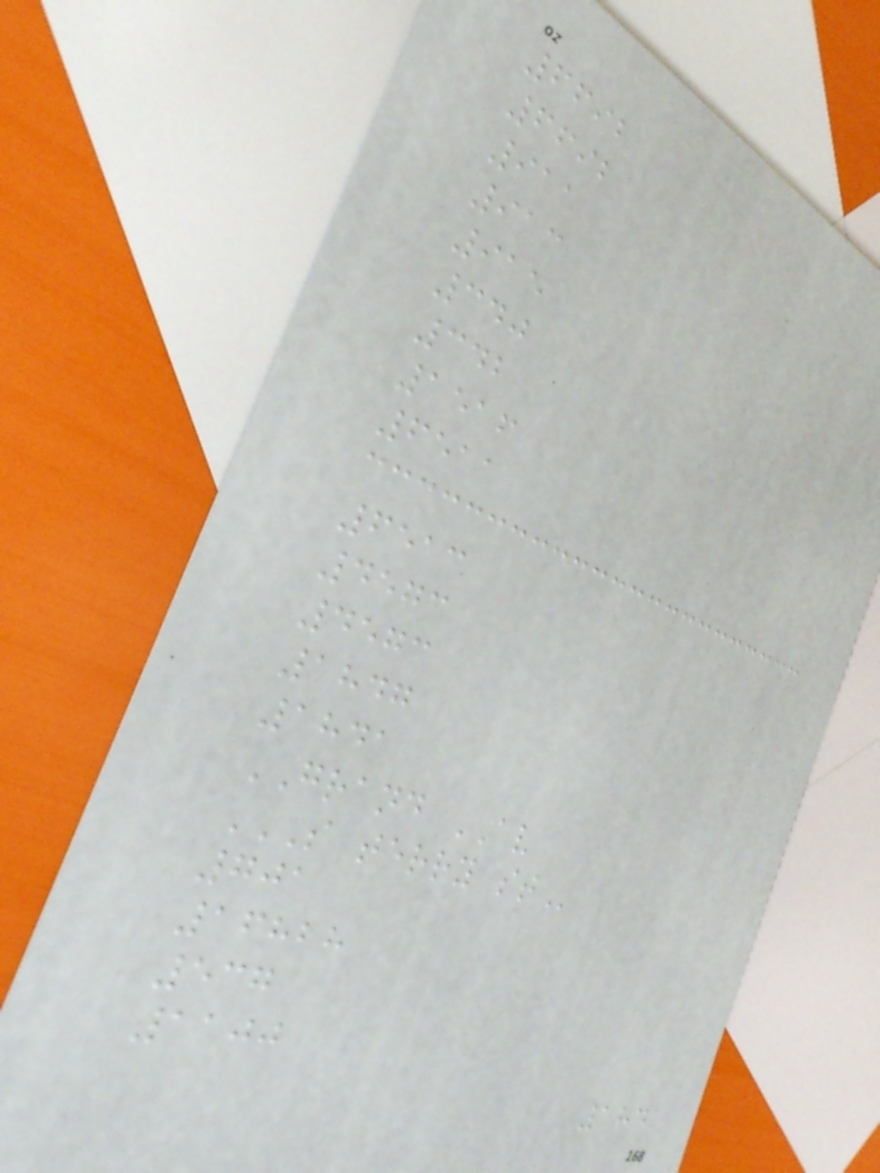6692
6692
911
913
915
340
342
1516
6511
6513
4573
4573
1847
1841
GRAND AV
S TERRY ST
701
16828
537
1100
184
